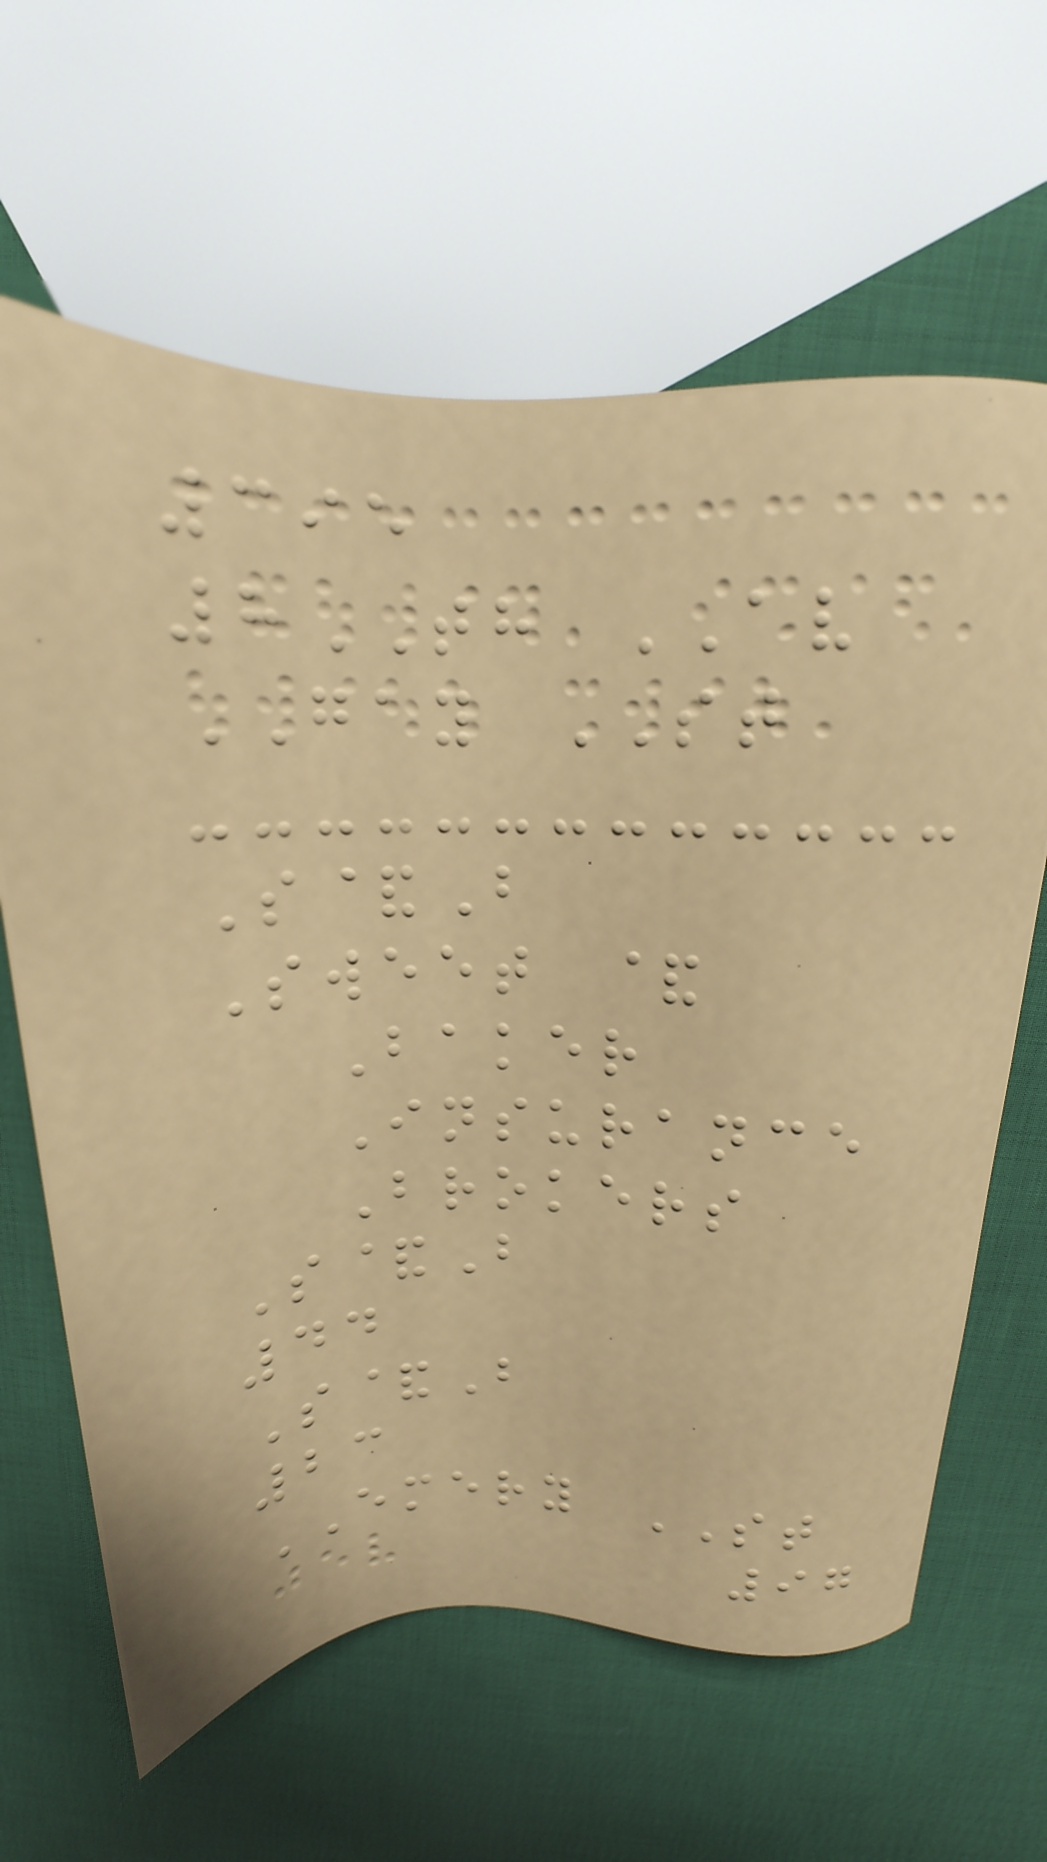395
8TH AV
GAY ST
S&B
Sweet &
Baker
Insurance
Brokers
S&B
44
S&B
23
EMERY ST
97
